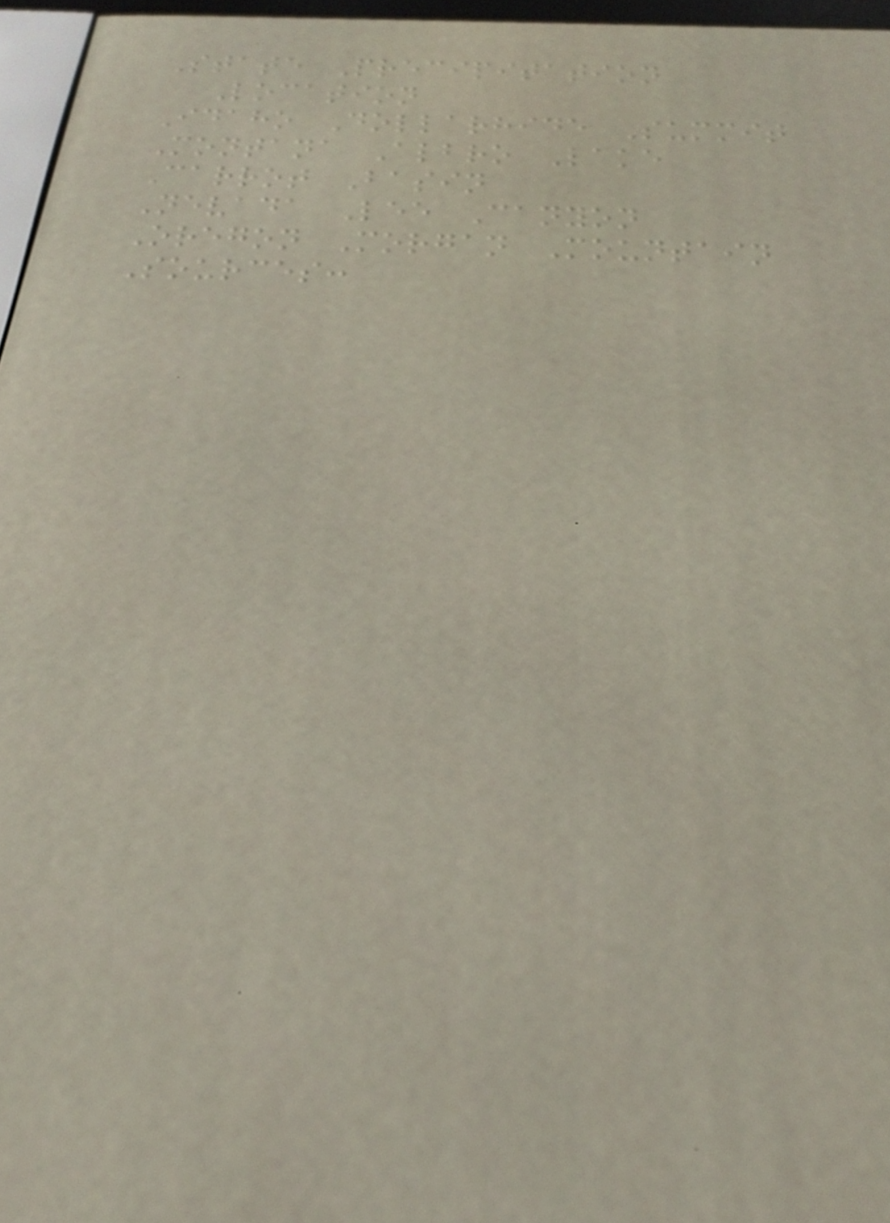State Precipitation
Location
Idaho Dollarhide Summit
Montana Albro Lake
Carrot Basin
Nevada Lee Canyon
Oregon Morgan Mountain
Sources:
